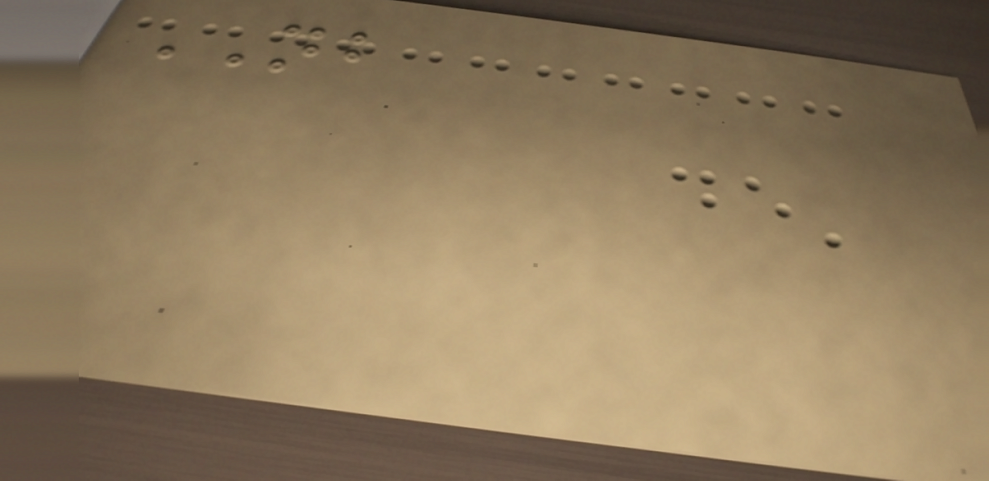NB
